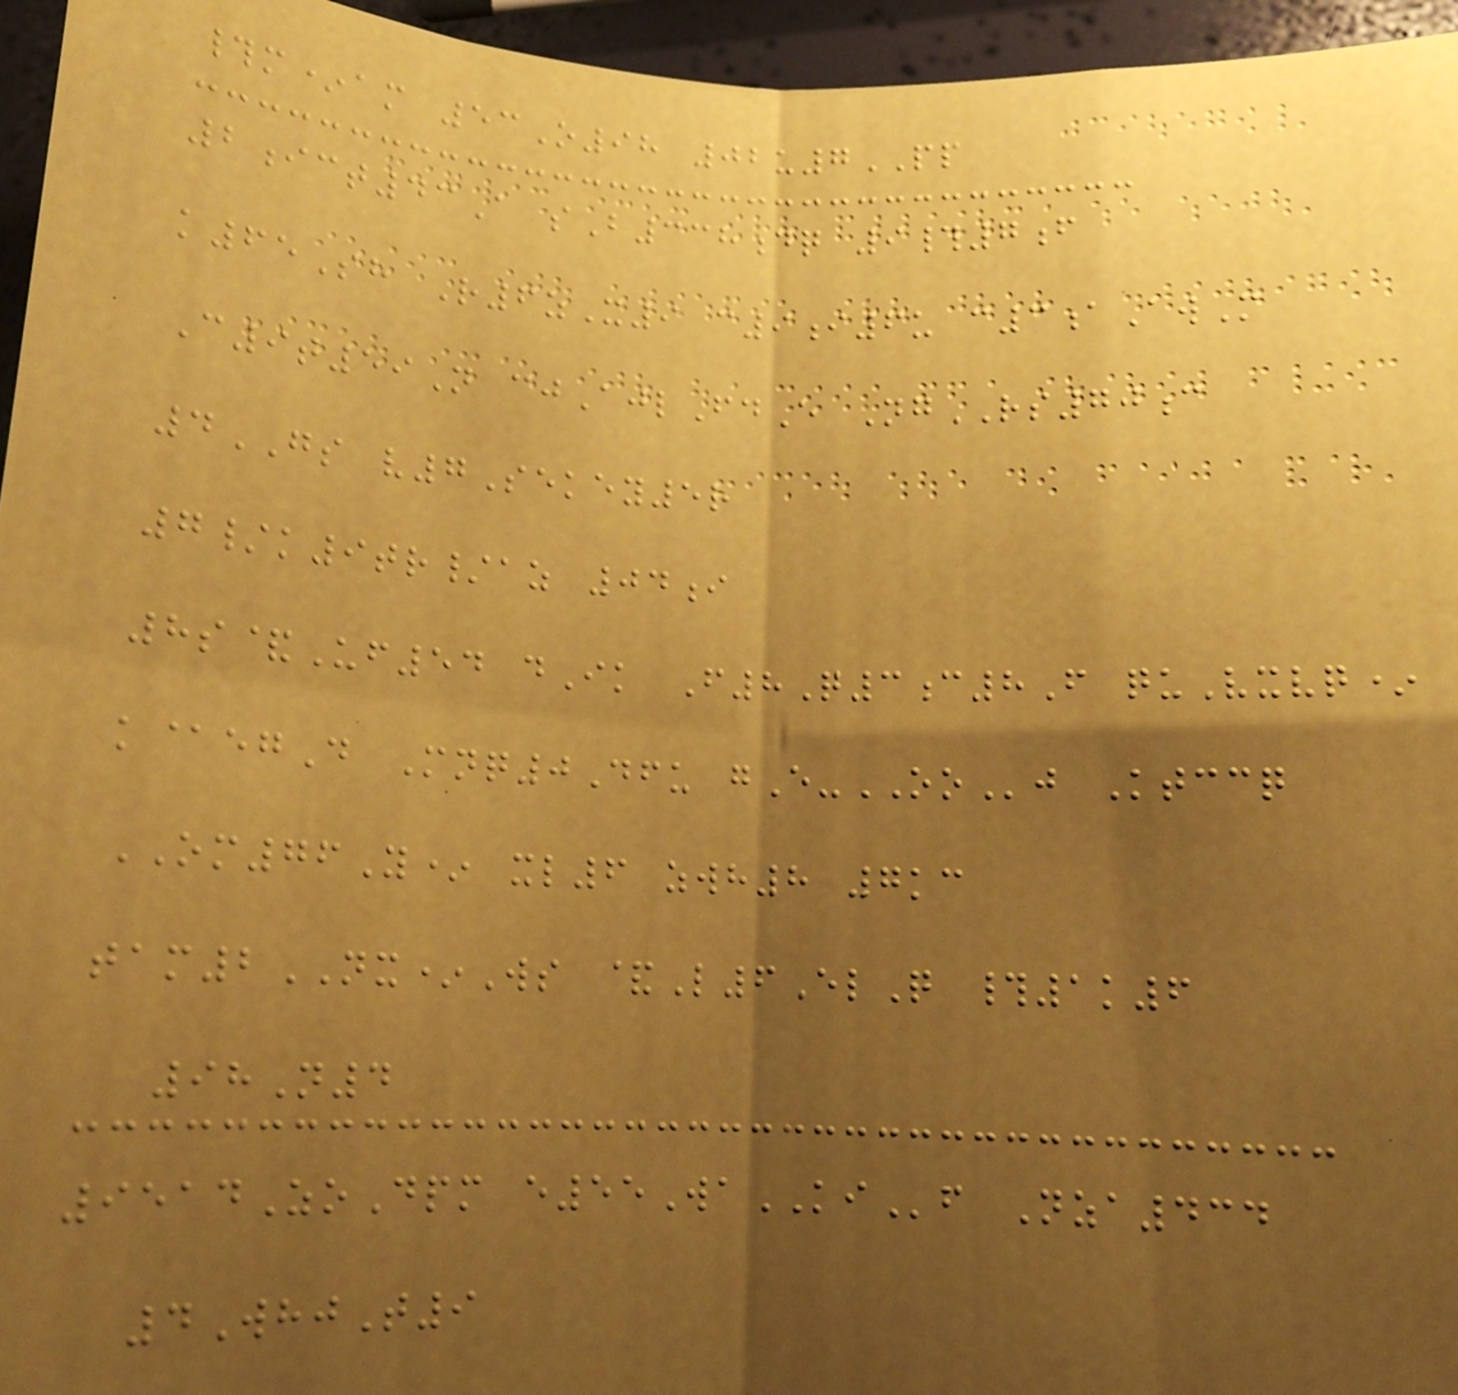#m*am 53O98 02u7PP
2ict43A sB338dq 9#7f
k65Sh R6zX9 c9i6u c3aAwM
C9t59N cjAjlFdE NgRS70c
4GS v7Sekey5r
7/k9tr/az 04i
8s&Uf54 dIk F8Q3c8F quVxvq*
k@egD Mnq0Dfu gE-OOj Ktccq
OM76Y* xl6 zwh8 7kc
tam2NX*Ws &L6ElQ #1k6
98N4
9514ZoDpm e55WaKIf Nza434
4WhjT9
